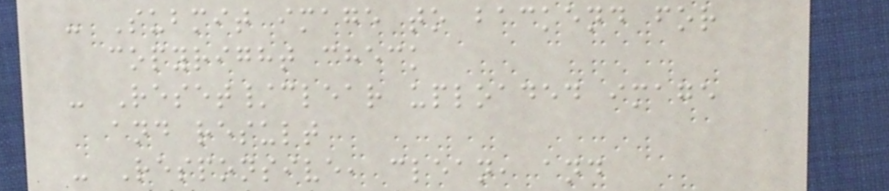- Submit image to backend for
copyright check
- Reset/clear uploaded image
and result
- Responsive, clean, and
